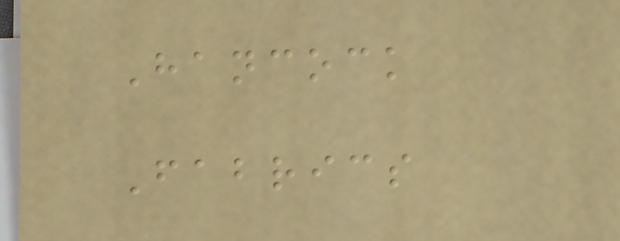Hancock
Fabrics
